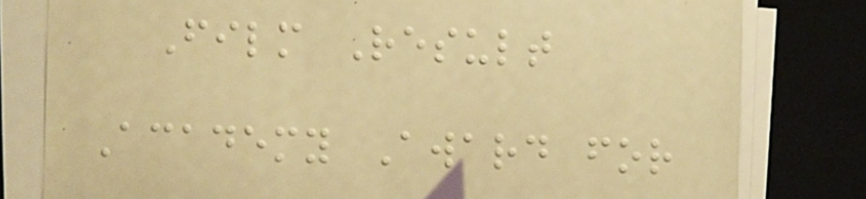Film Result
Academy Award for
